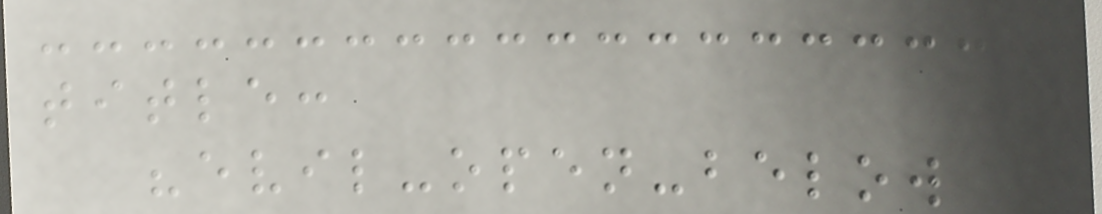title:
"evil-open-below
